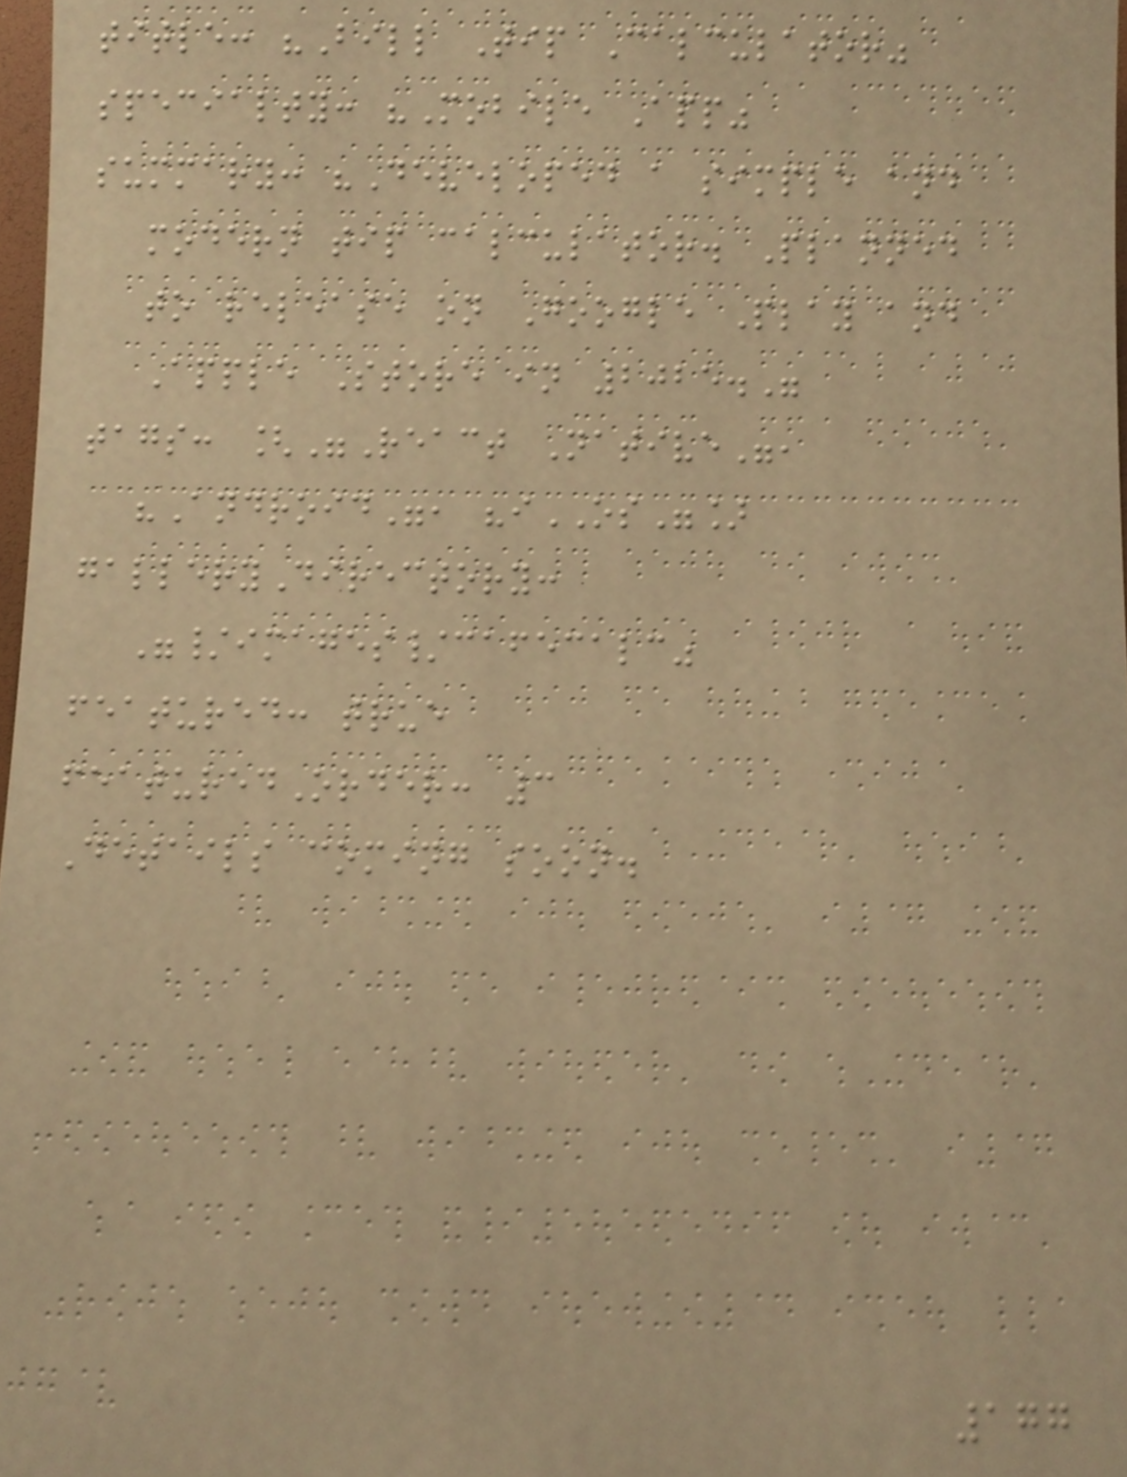title: "Bill Tip Calculator"
specialty: "Mobile App"
summary: "Developed a simple and
modern tip calculator. Planned
to release on Google Play and
Apple Store in 2025."
tags: ["React Native",
"Android", "iOS"]
galleryDirectory:
"/images/cafecalc"
featured: true
featuredOrder: 3
Details coming soon.
177
